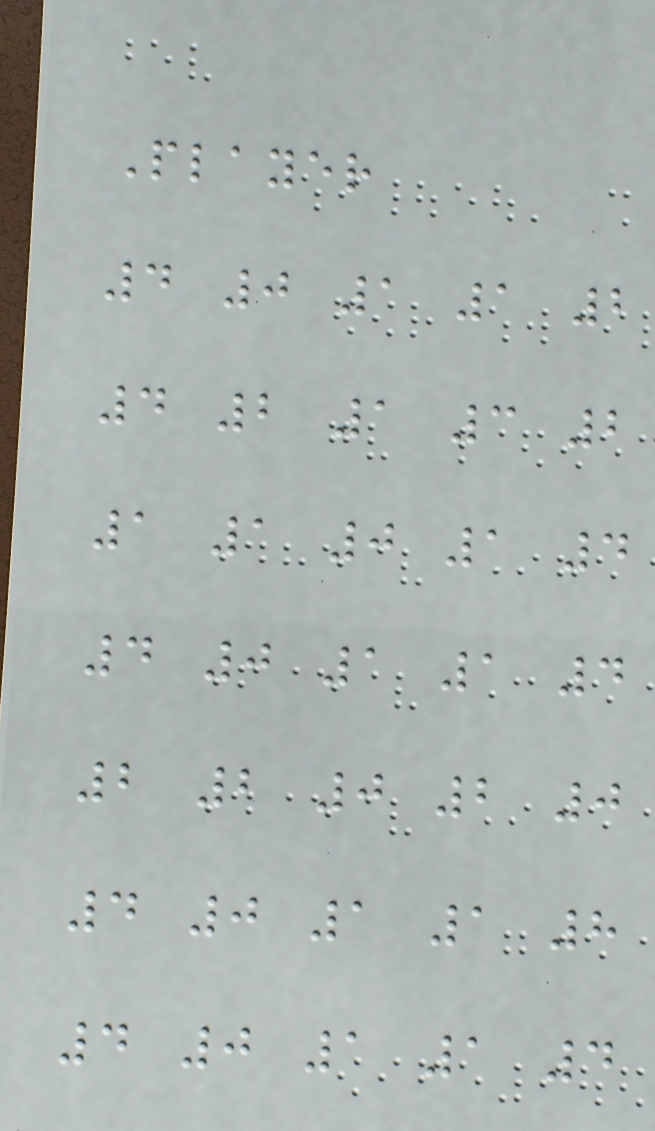Player
4 0 1 1 2
4 2 1 3 2
1 1 0 1 4
4 0 1 1 4
2 2 0 2 0
4 0 1 1 8
4 0 1 1 4
